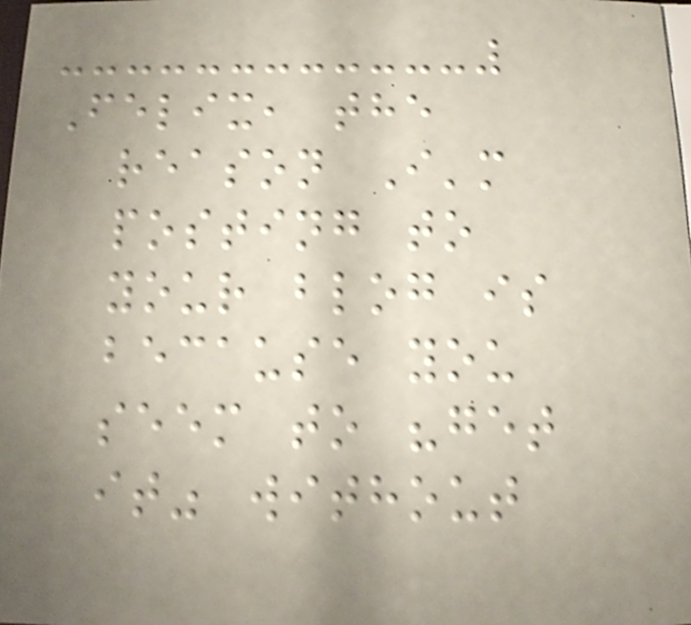Felix, the
reason I'm
posting to
your blog is
because you
seem to "get
it" without
